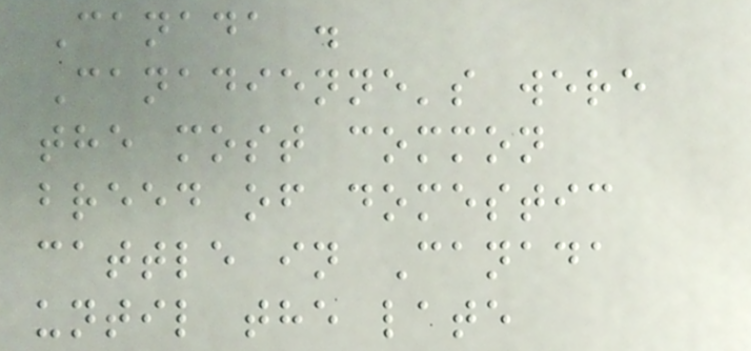Canada .
Canadienne's were
the most common
breed of domestic
cattle in Canada
until the late
